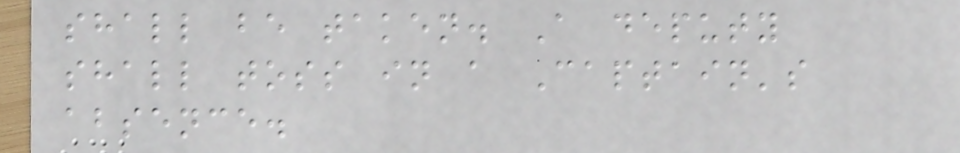shall be taken. A deputy
shall toss in a Captain's
absence.
